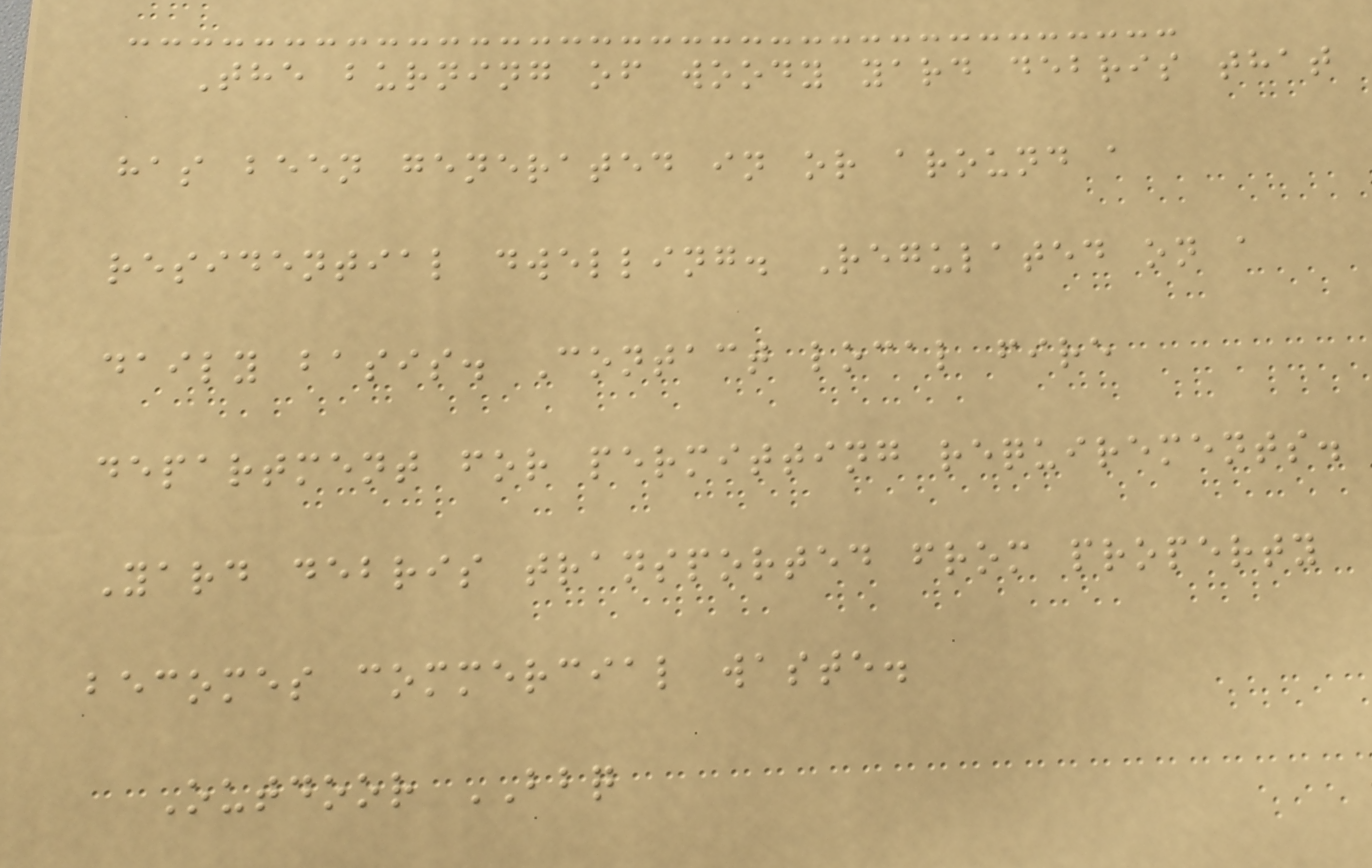The burning of woody yard debris that
has been generated in or around a
residential dwelling. Regulated on a
daily basis. Contact local fire
department for permitting requirements.
Yard debris transported from property
becomes commercial waste.
Outdoor BBQ
